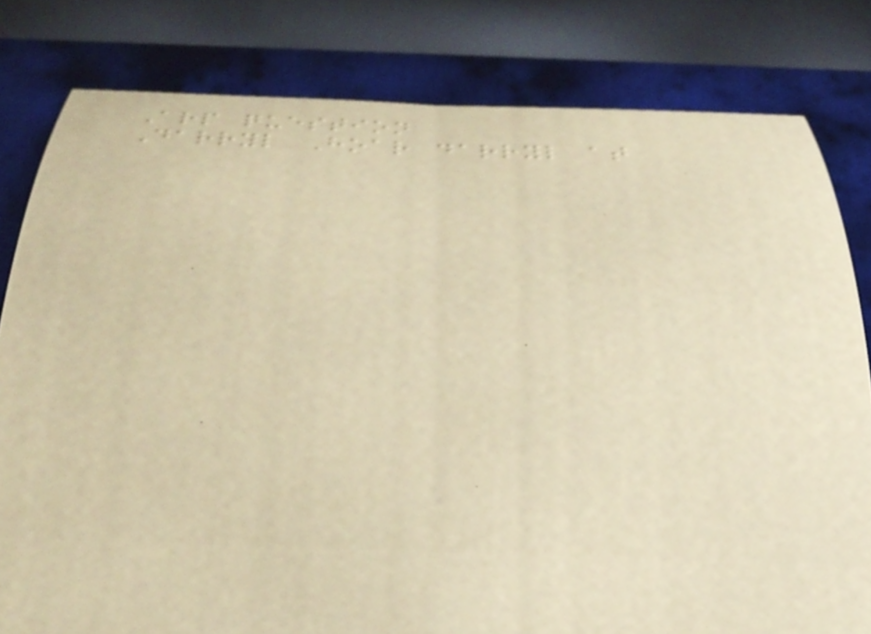Arp question
Darryl Hoar darryl at
